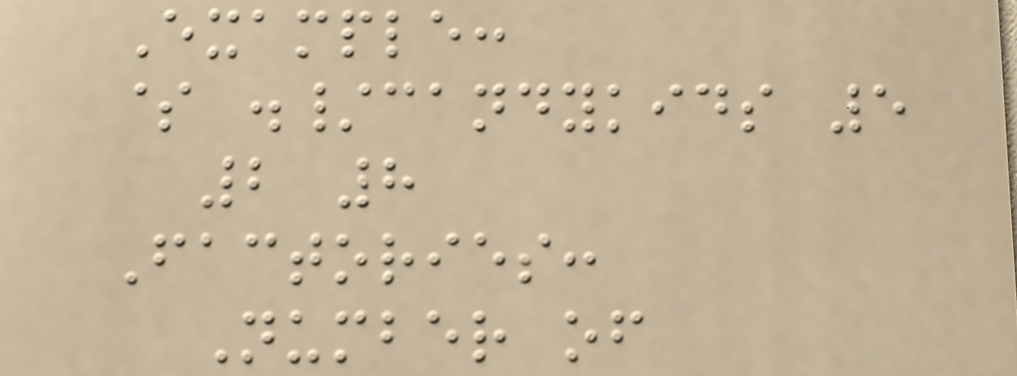Example:
$ ./candykids 5
2 8
Factories:
Number of
